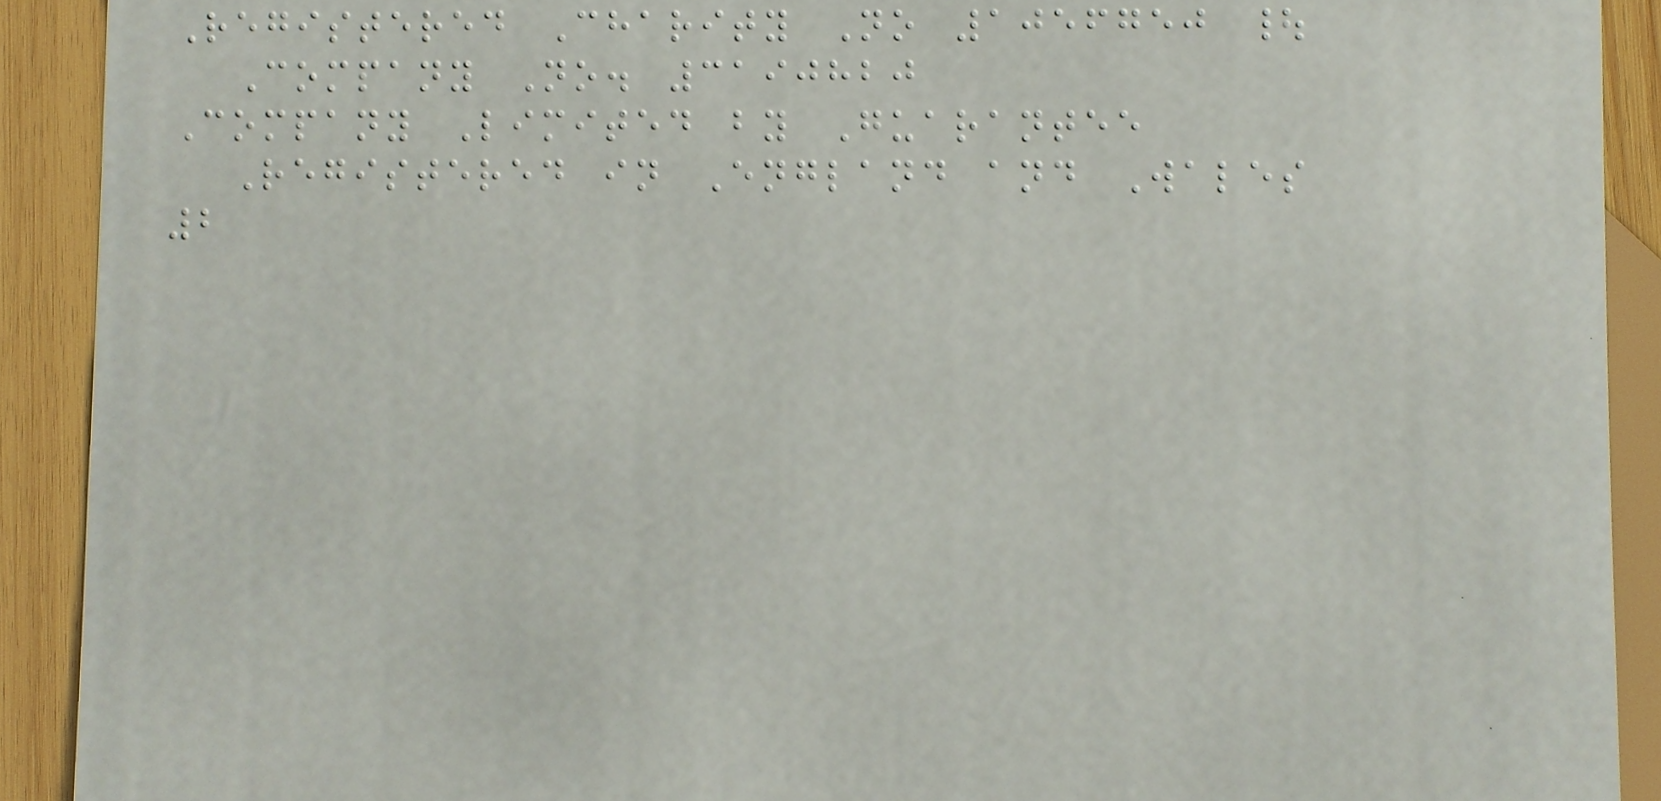Registered Charity No 1056750 |
Company No. 3190820
Company Limited by Guarantee
Registered in England and Wales
2
